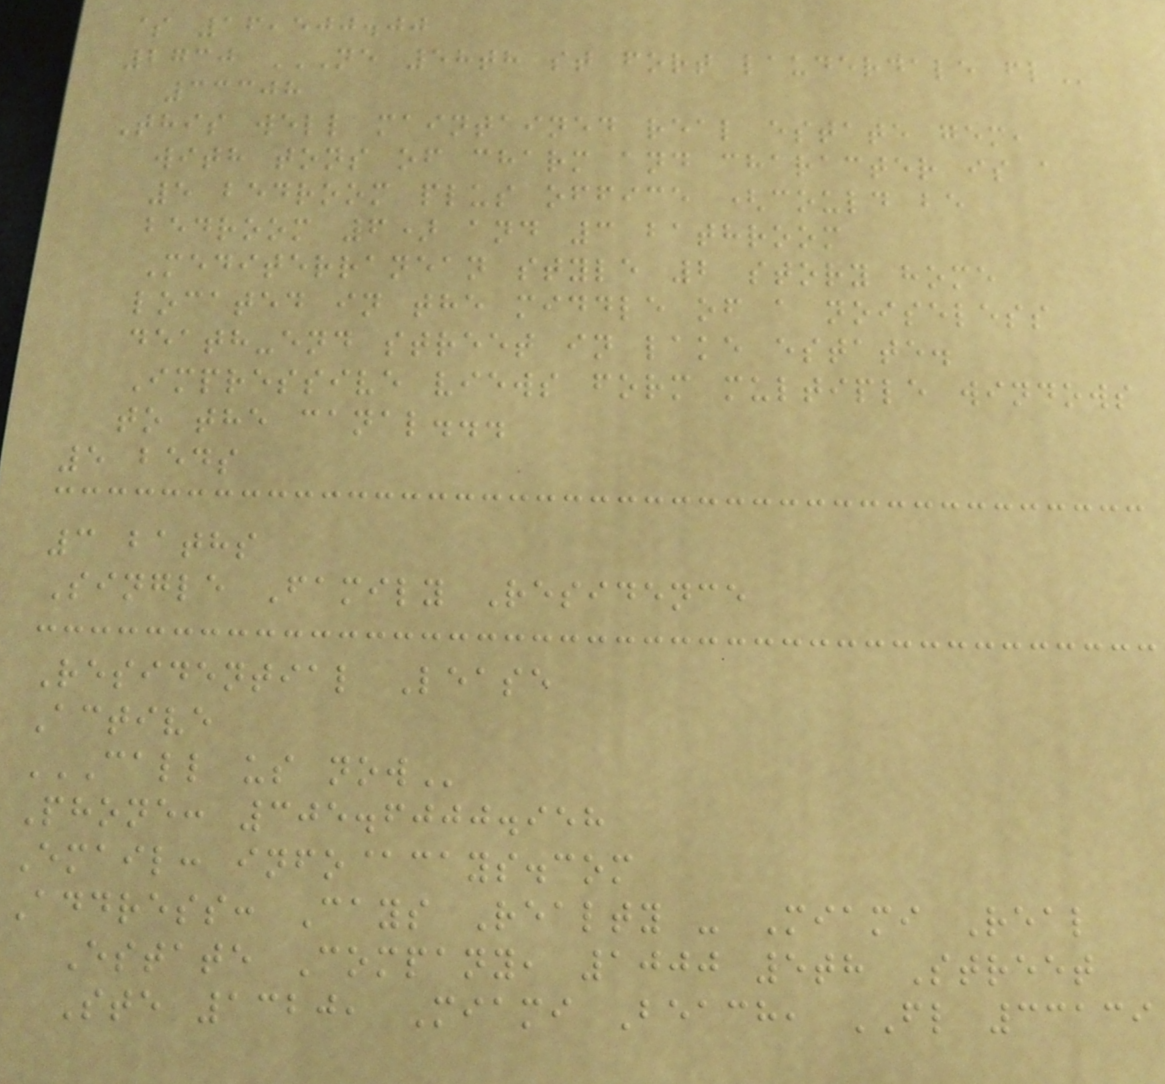$ 16,500.00
2730 NE 58TH ST FORT LAUDERDALE FL
33308
This well maintained real estate gem,
with tons of charm and character is a
5 bedroom plus office (could be
bedroom 6) and 3 bathroom
Mediterranean style 2 story home
located in the middle of a noiseless
death-end street in lake estate.
Impressive views form multiple windows
to the canal...
5 beds
3 baths
Single Family Residence
Residential Lease
Active
CALL US NOW
Phone: 305.6000.958
Email: info@cays.com
Address: Cays Realty - Miami Real
Estate Company, 1000 5th Street
Ste 1320, Miami Beach, FL 33139
